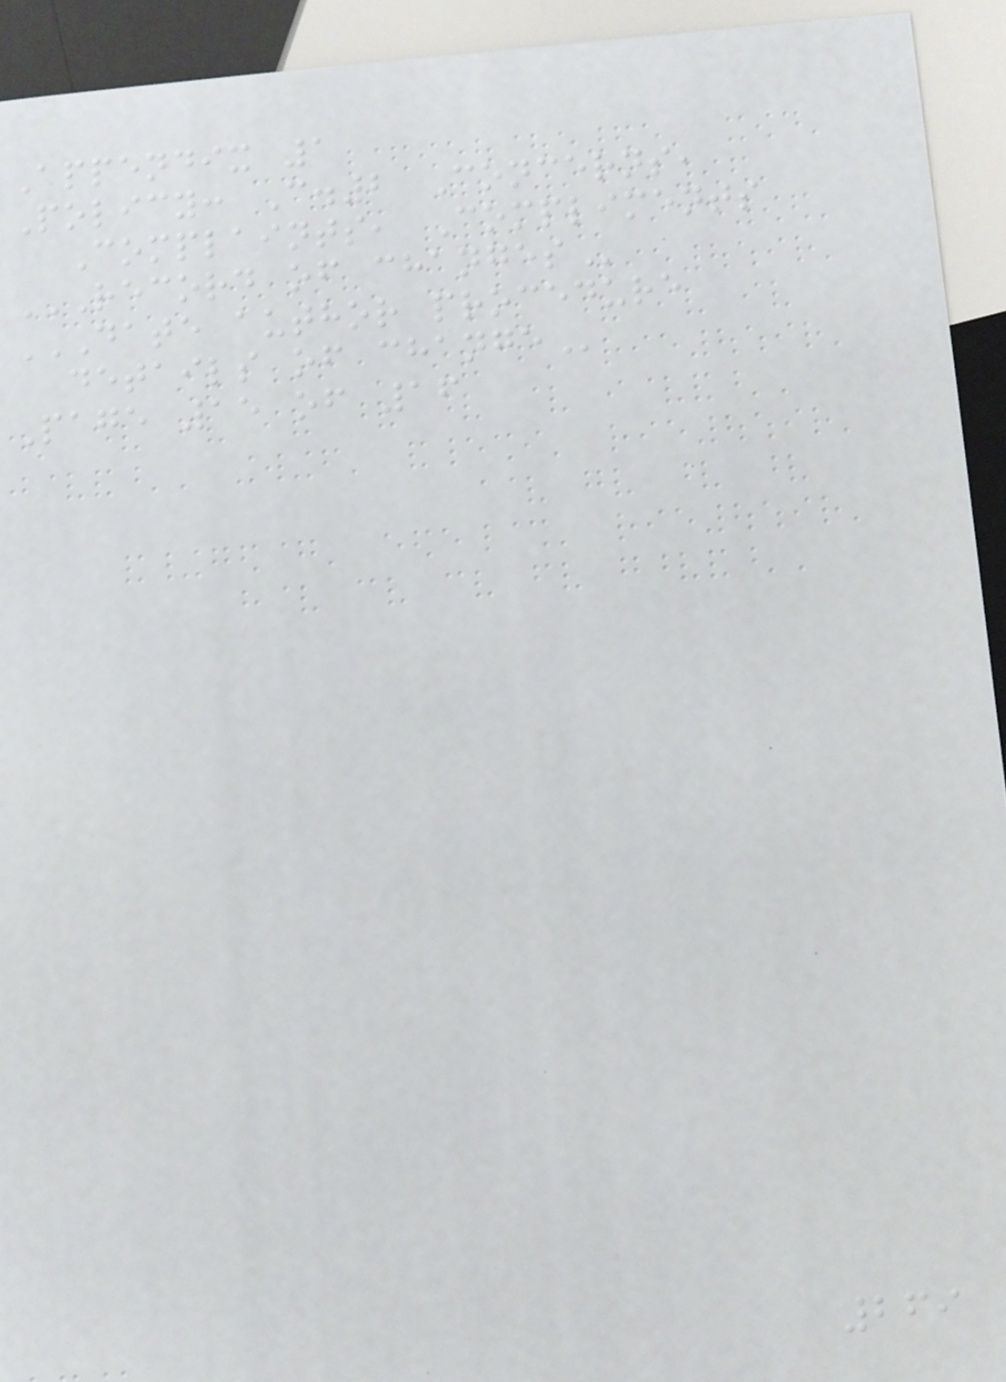Appendix 1
Policy: C.2 Concerns,
Complaints, Compliments
RECORD OF CHANGES
DATE AUTHOR PROCEDURE
DETAILS OF CHANGE
Page 15 of 16
269
